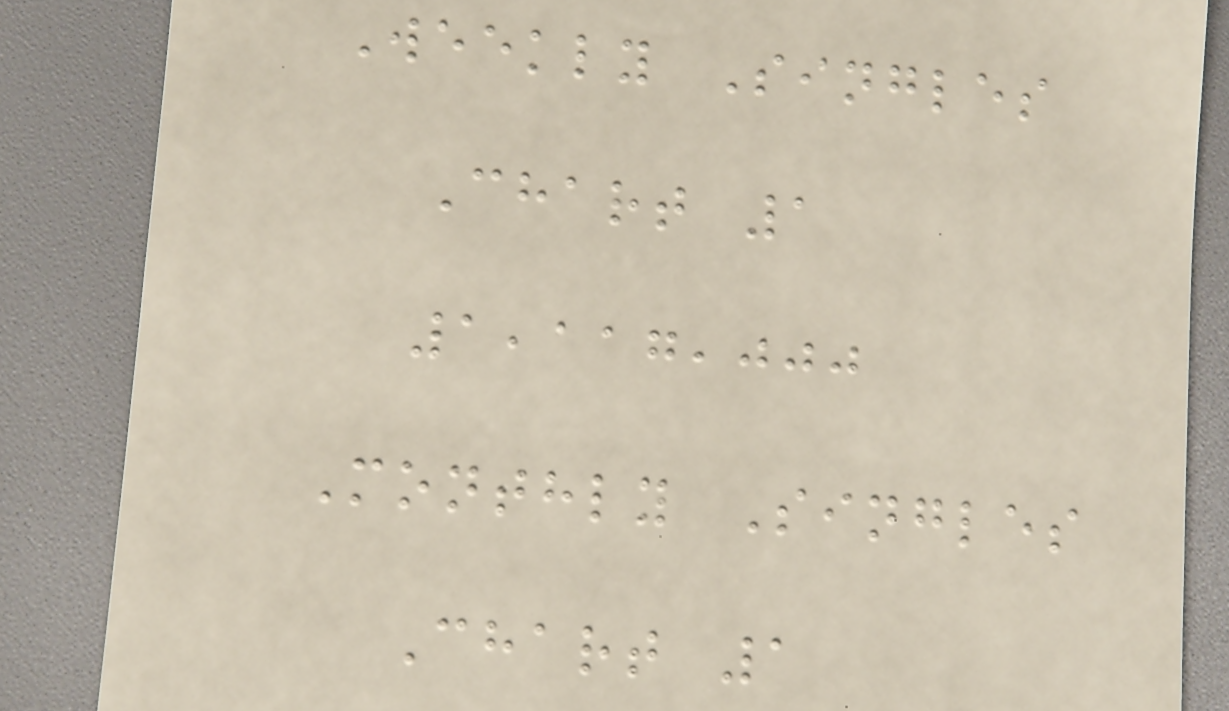Weekly Singles
Chart 1
1,117,000
Monthly Singles
Chart 1
